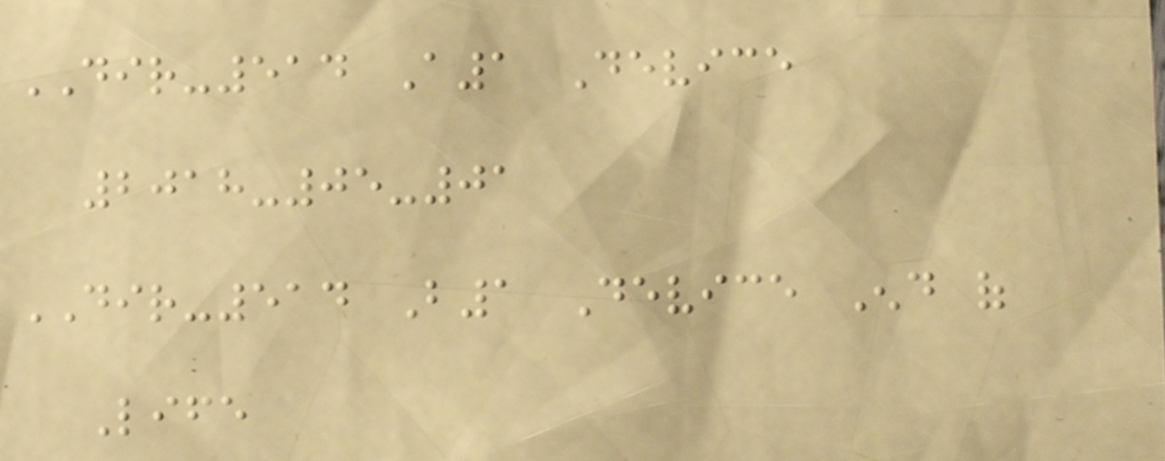DIR-514 A1 Device
2018-05-01
DIR-514 B1 Device End of
Life
